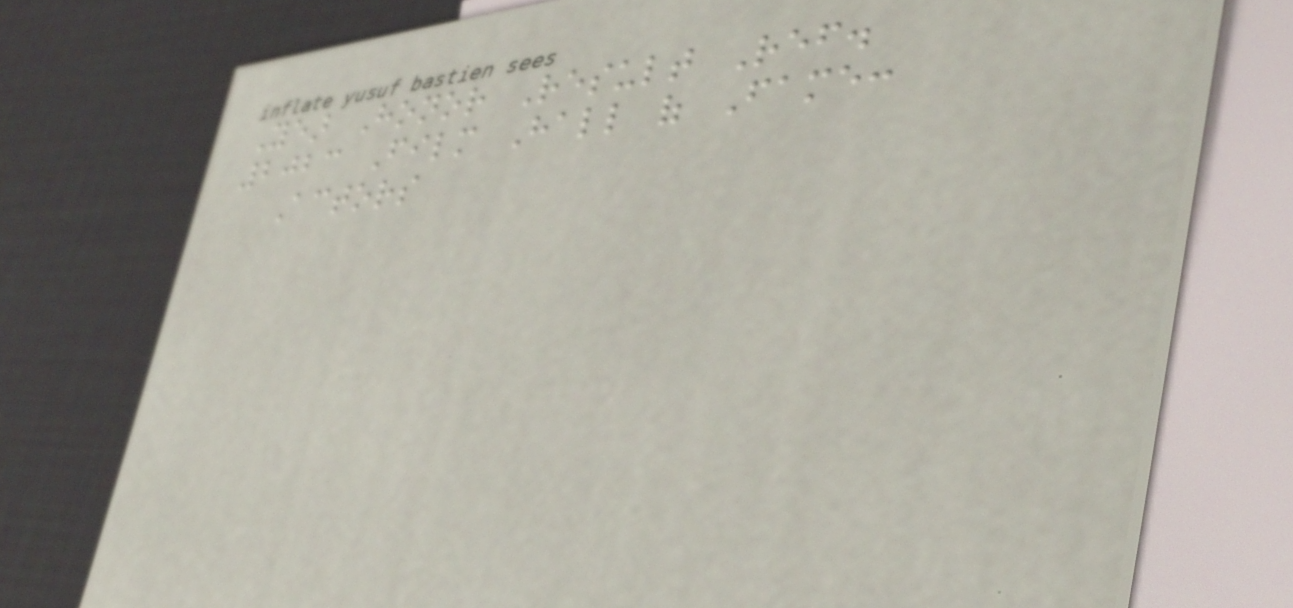Year Honor Result Ref.
2023 Film Hall of Fame:
Actors
